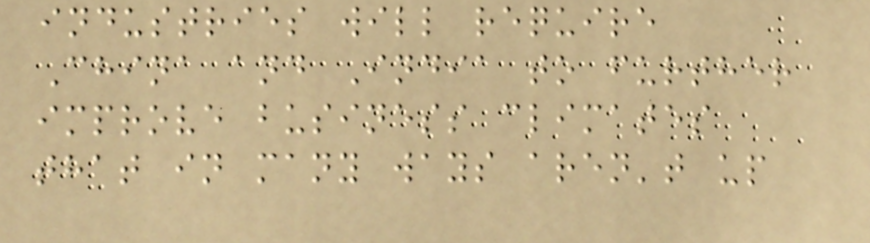industries will require
China and India to further
improve business climates
that in many ways aren't up
